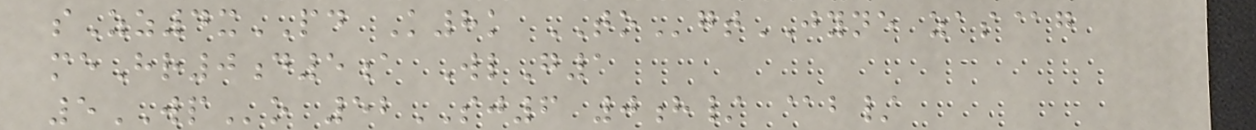sZz4xPD K8k TOgtJYNE zas@g
meHr0d5a WlG1
5WPo 52SJ6 0h/ @b/
